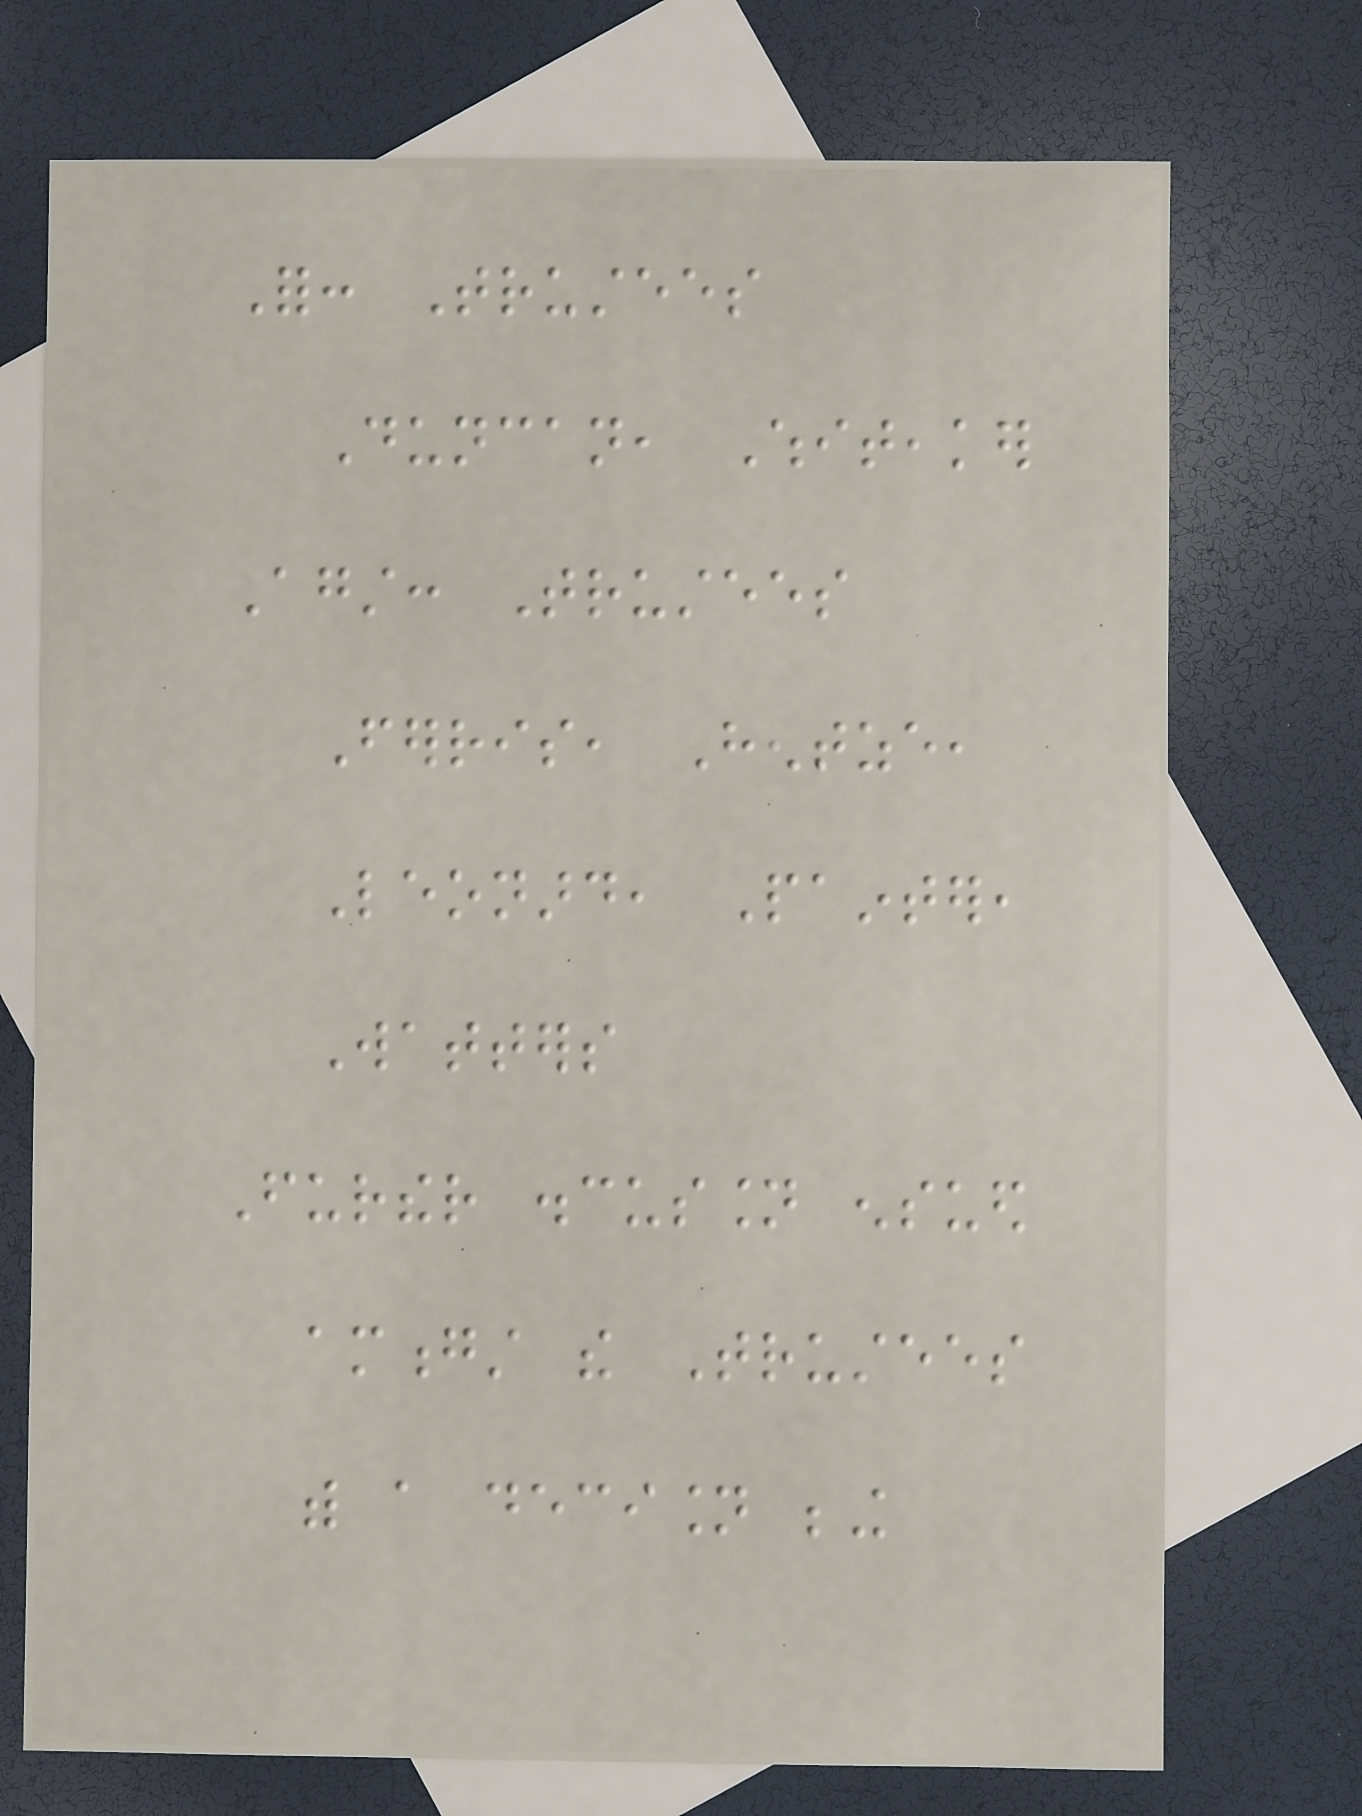For: Trustees
Duncan, Whiteaker
Against: Trustees
Ferris, Hentze,
Leonard, Painter,
Watters
Further discussion ensued
amongst the Trustees
with a decision being
